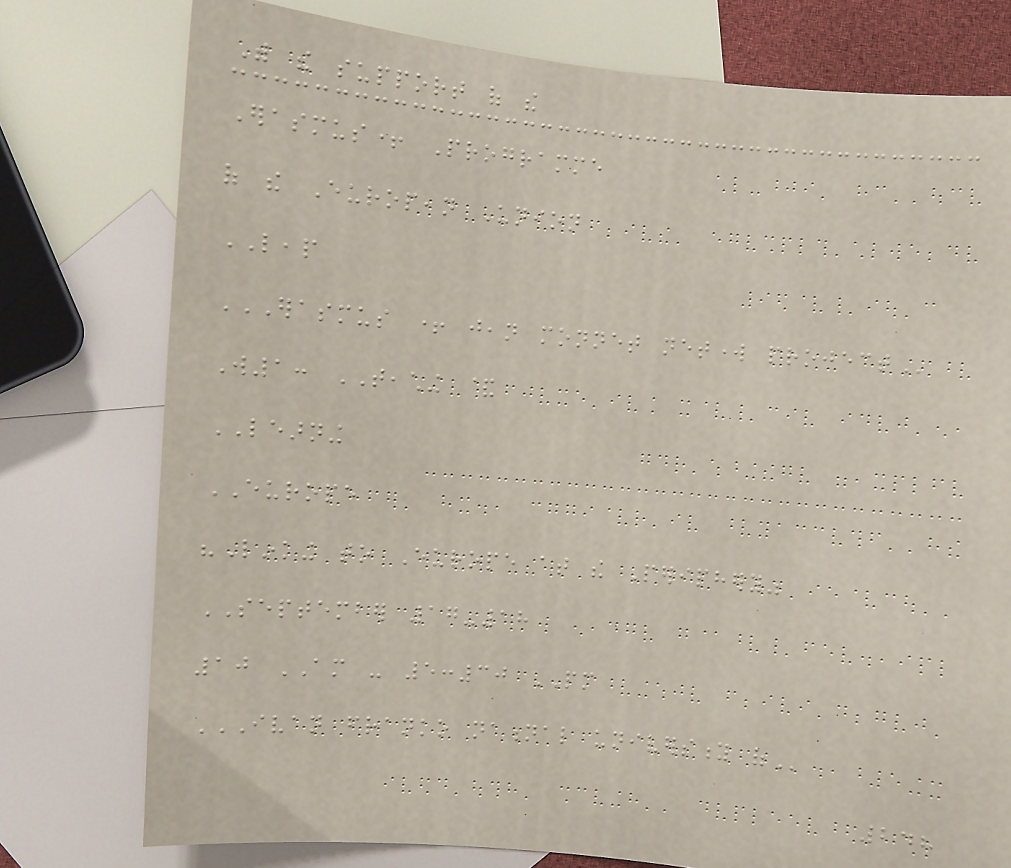With the support of the
Erasmus+ Programme
of the European Union
LEAP
ERASMUS + JEAN MONNET NETWORK PROJECT
W1: TEACHING &
LEARNING
EUROPE
"Linking to Europe at the Periphery"
SEPTEMBER 17-18
10 AM - 5:30 PM
IVAN FRANKO NATIONAL UNIVERSITY OF
248
